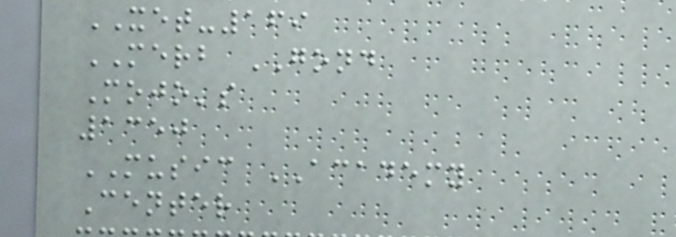XET-169
MERB GOND
Mojo's
1350
MUSIC ACADEMY
Center
